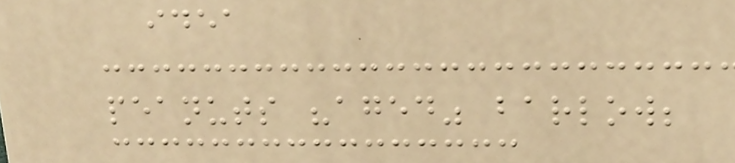idea
peanuts "aged" barlow;
